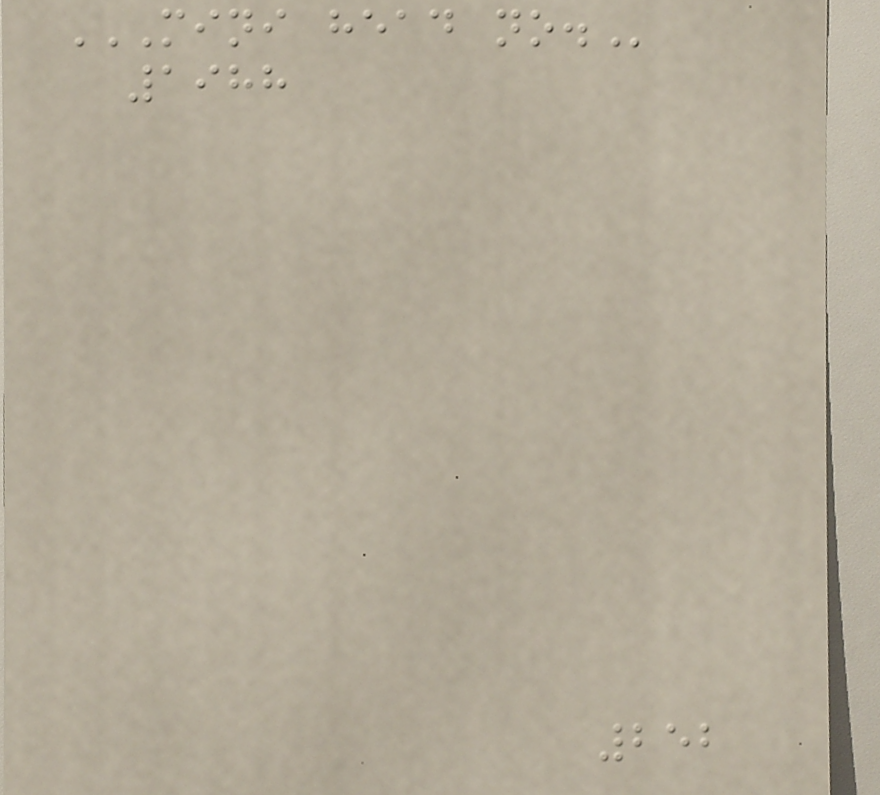MINI HEAD NO.
1988
252
